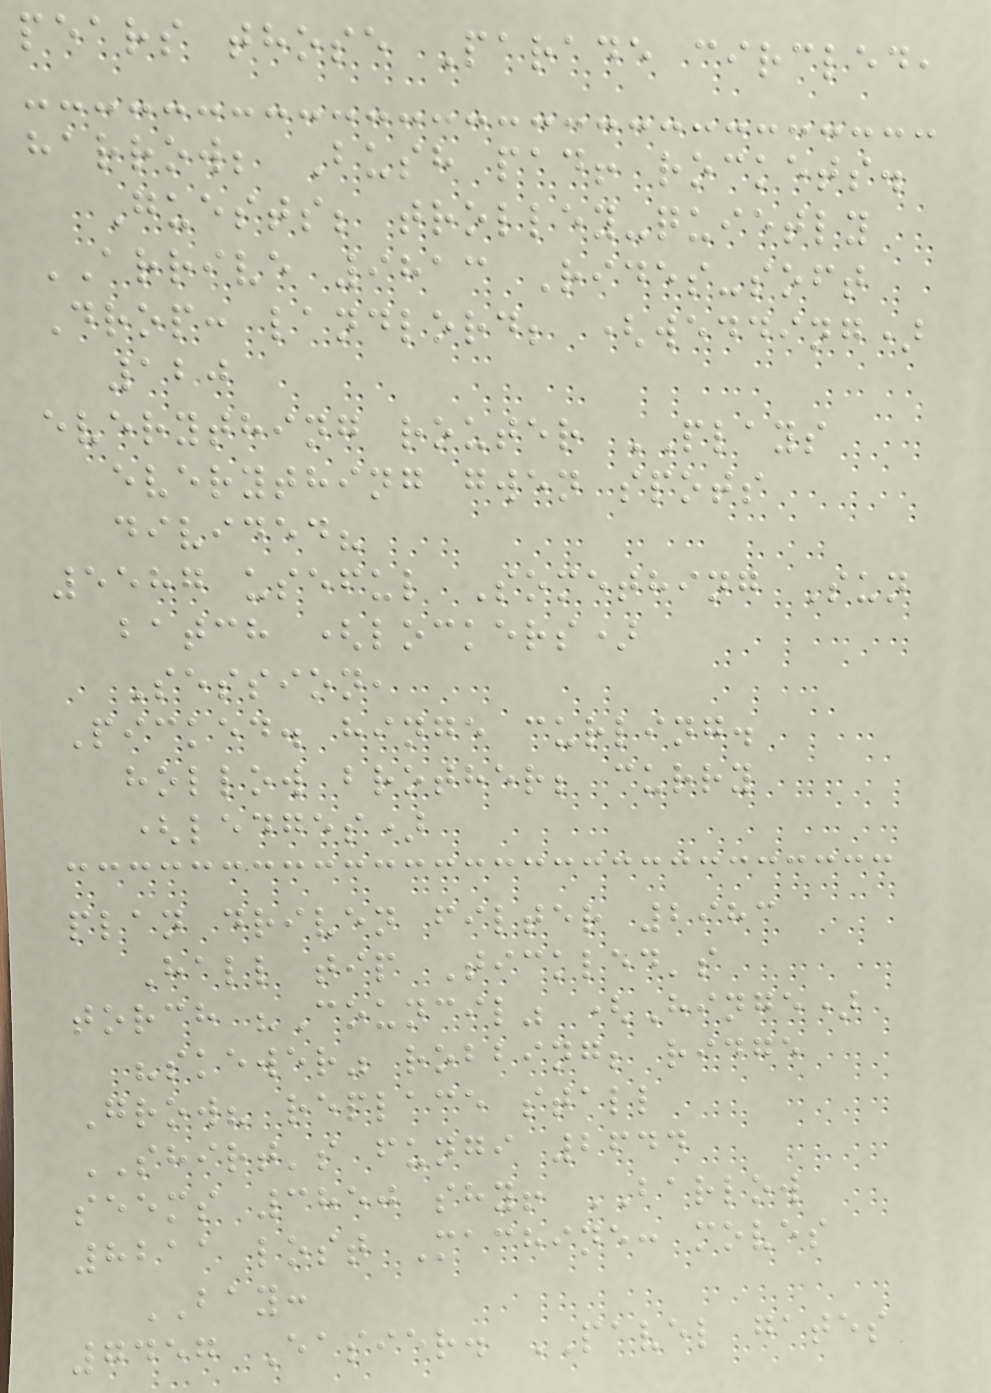pears those Parade circled,
harrow; Bush pad! rockets.
Guests; trolley-quietly
ARRIVE 9813 Rides-soft
Drop: landlord; (wedding)
120
everything router PLAYS
everything gwen spots
divided?
5587 useful Something Sun
batch (lockers)
Session,
Picked. hinge curling.
hollow brother; curry
(ledges)
plan driven filter 2983
Hall tip Tickled's
torch "Council" (Hinge)
"skewer" robbing; ridge
Grow? replace stall
SHIRT's fungi 2644
seems 3850 shy! BARLOW
8211 lost Machine: moves
BAY:
7457 Easier. PAVEL gates
